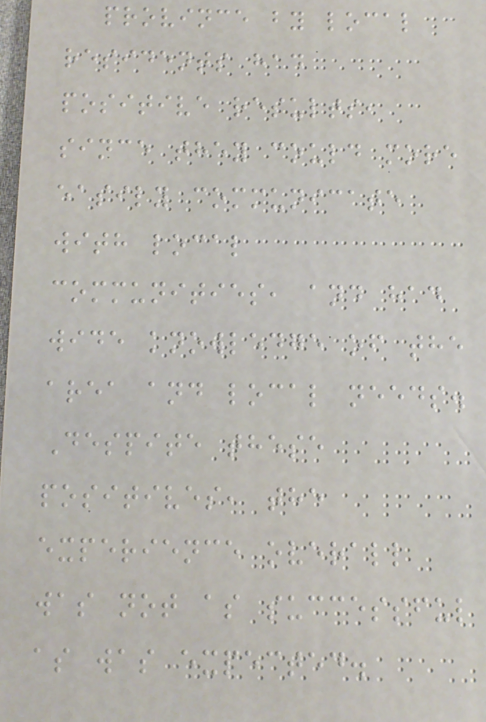province by local
residents had
positive results,
since they could more
easily communicate
with local
communities, and had
wide knowledge of the
area and local needs.
Despite these
positives, the
experience overall
was not as successful
as was expected.
